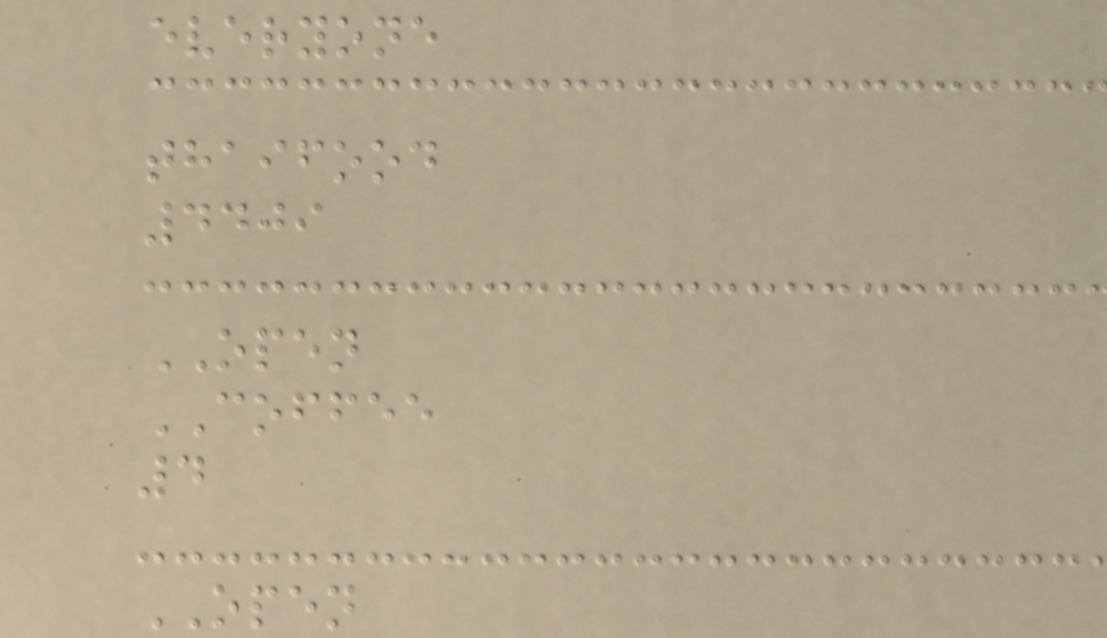everyone
thaifood
4409
OPEN
COFFEE
4
OPEN
